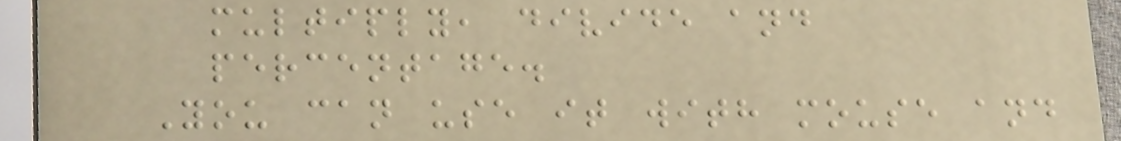multiply, divide and
percentage.
You can use it with mouse and
